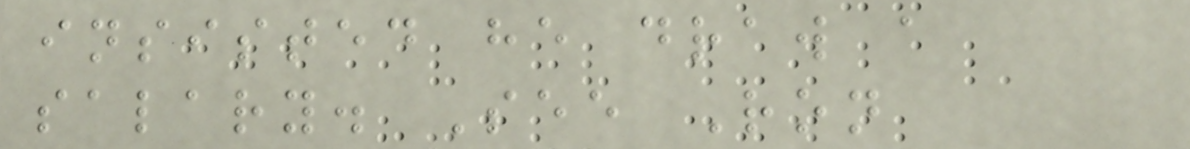insisted he draw a
salary. See Ron
